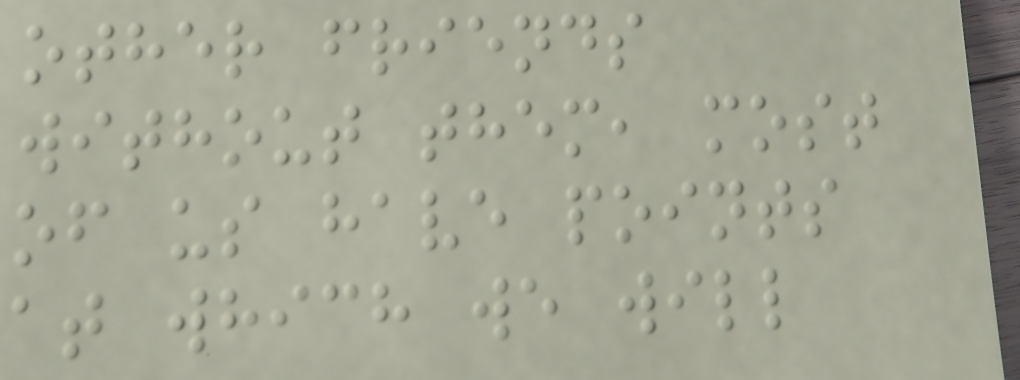other friends
without them, most
of us have points
at which we will
